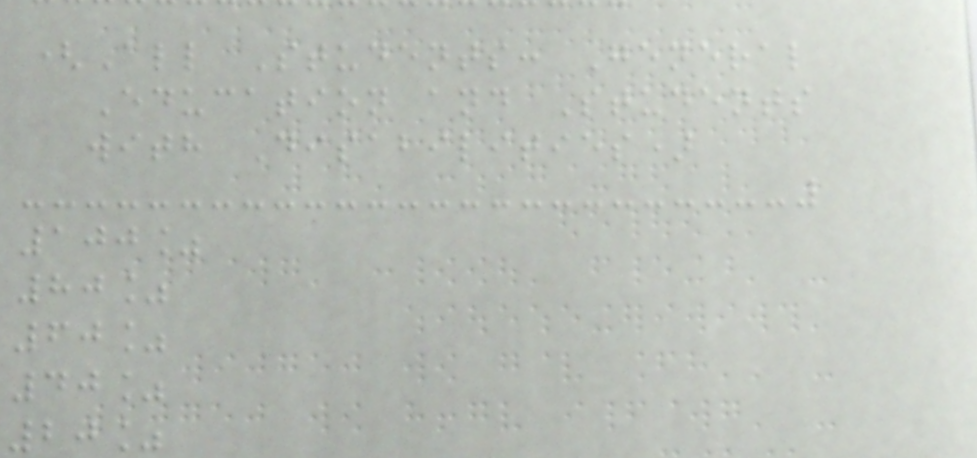(All Students: General
Education and Students
with Disabilities)
100%
80%
60%
40%
20%
